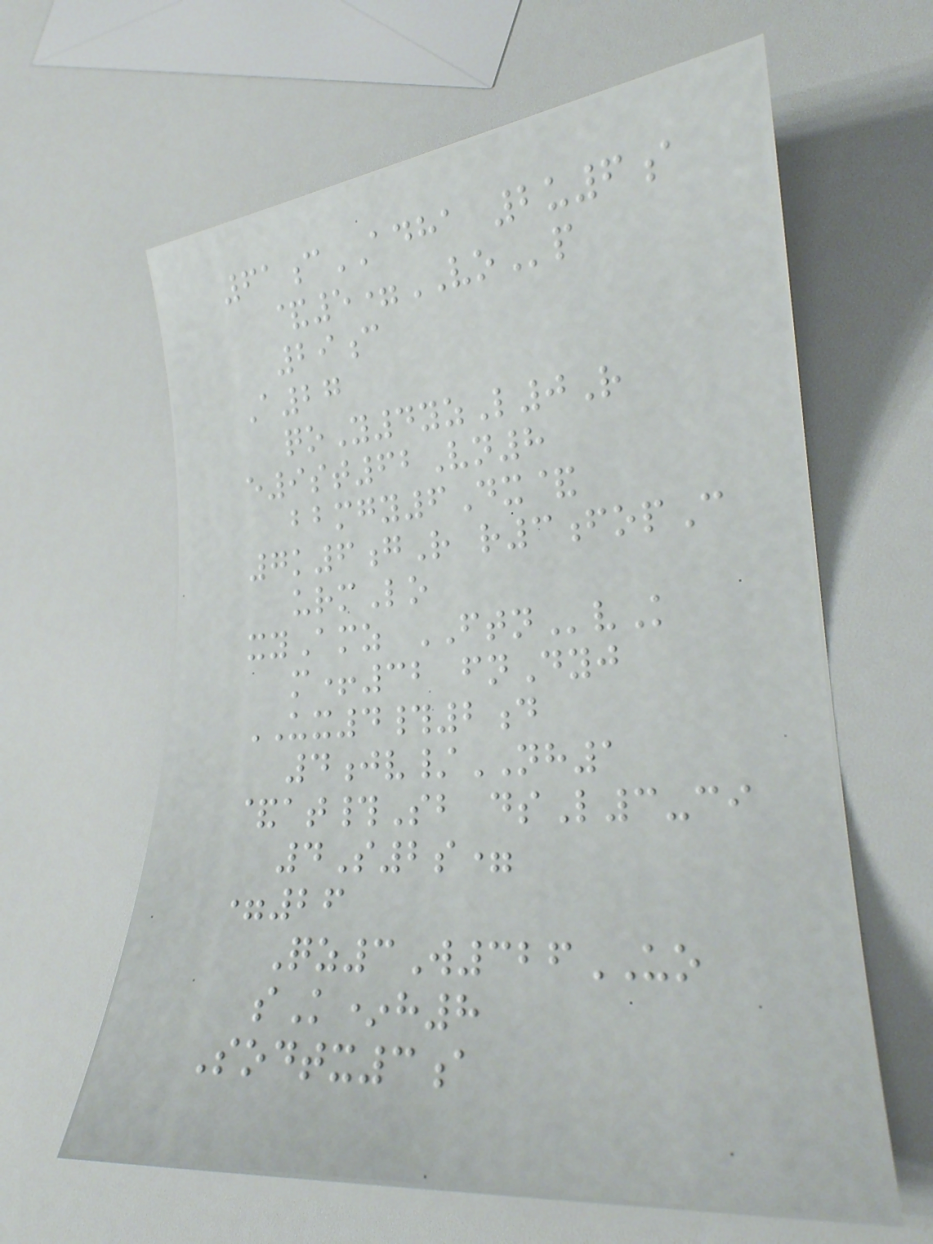61cADHA 2u6a
&5=VOp
29c
A27
qoY4yzL0R
e9st62Vn8
bbmgy6Dx&
7k6gR r3fopC
urmLo
xyAmz FTNvK
m+32 fnDyj
UX4#2d
4jv/NH1
&at#Sb dsL3-ci
4S2s=
=26
Qz3W326UO
sK*h8
Sodtx3a
